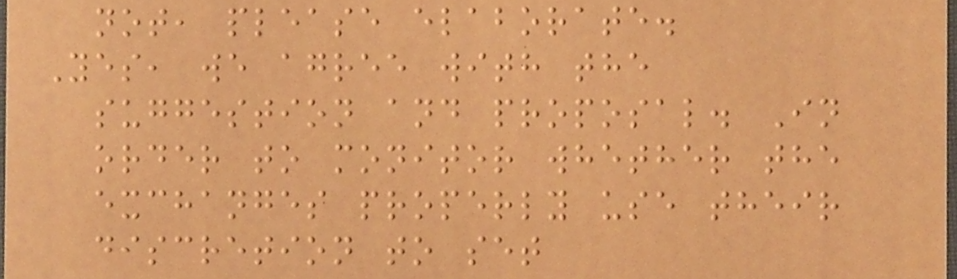not, please elaborate.
Yes, we agree with the
suggestion and proposal. In
order to monitor whether the
exchanges properly use their
discretion to set
